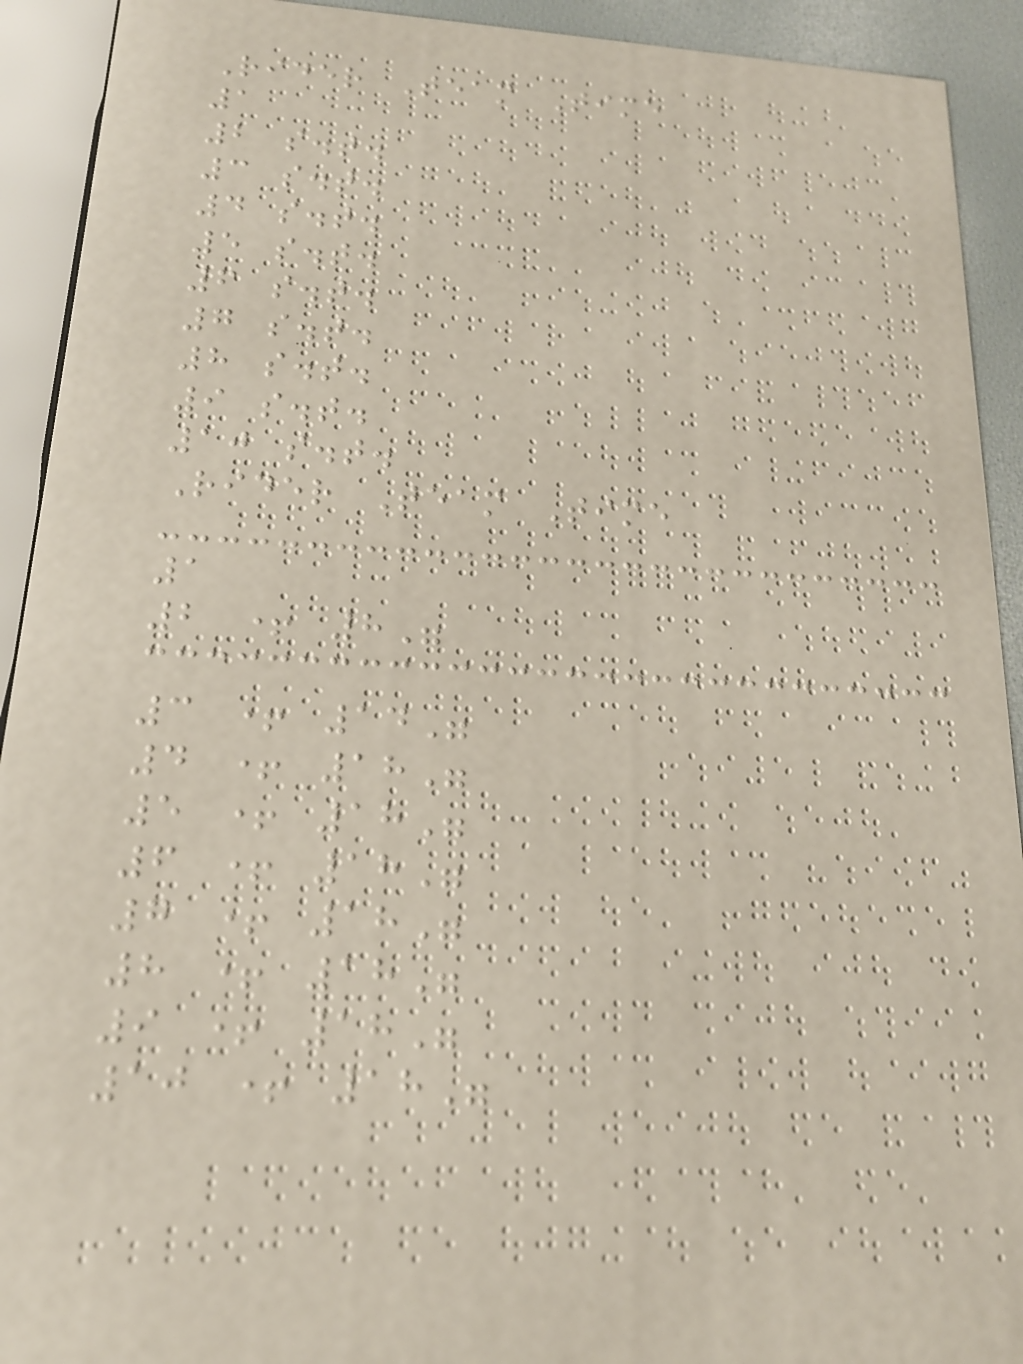Rider Team Time
1
2 s.t.
3 s.t.
4 s.t.
5 s.t.
6 s.t.
7 s.t.
8 s.t.
9 s.t.
10 s.t.
Rider Team Time
1
2 + 8"
3 + 14"
4 + 18"
5 + 18"
6 + 18"
7 + 18"
8 + 18"
9 + 18"
10 + 18"
